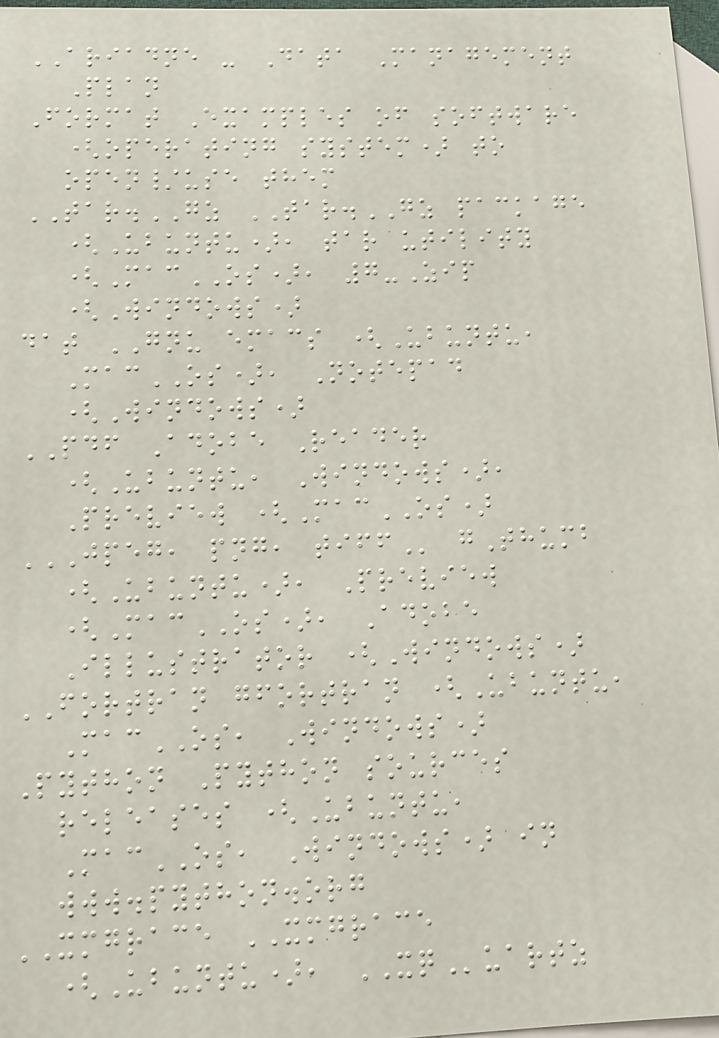ARIADNE - Data Management
Plan
Format Examples of software
(operating system) to
open/use them
TAR.GZ TAR.GZ package
(Ubuntu), tar utility
(MacOS), 7-Zip
(Windows)
dat GNU emacs (Ubuntu,
MacOS), Notepad
(Windows)
PDF Adobe Reader
(Ubuntu, Windows),
Preview (MacOS)
JPEG, PNG, TIFF gThumb
(Ubuntu), Preview
(MacOS), Adobe
Illustrator (Windows)
FORTRAN gfortran (Ubuntu,
MacOS, Windows)
Python Python sources
releases (Ubuntu,
MacOS, Windows) in
www.python.org
XMGRACE XMGRACE
(Ubuntu), XQuartz
